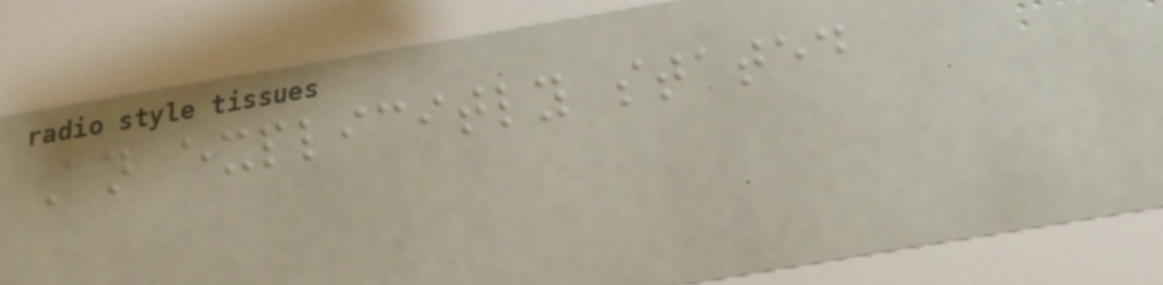An explicitly stated
